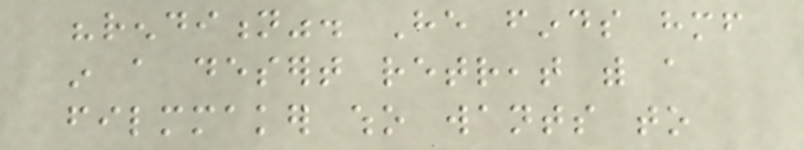"rendition". He finds himself
in a desert retreat with a
filmmaker who wants to
